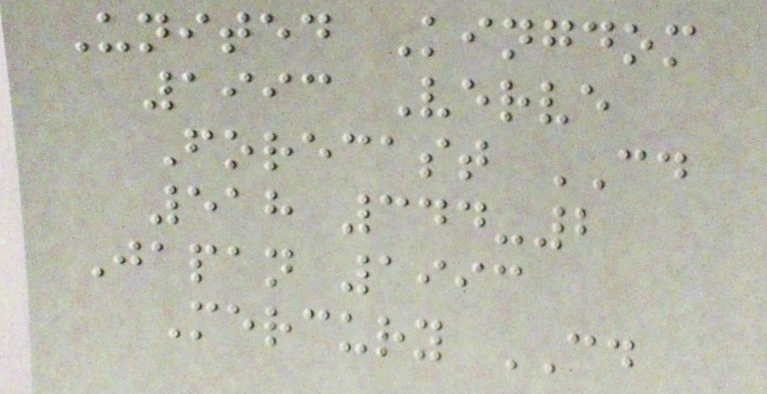United Kingdom
1993 Verve
Forecast CD
518 344-2
Japan 1993
Mercury CD
